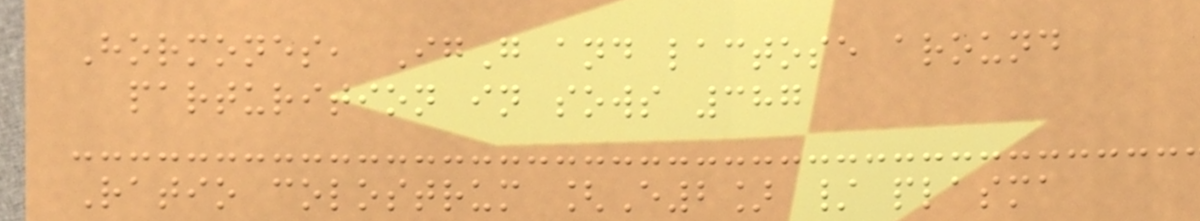Hormones, IgG and lactose around
parturition in sows 387
Ratio colostrum [E2] / plasma
